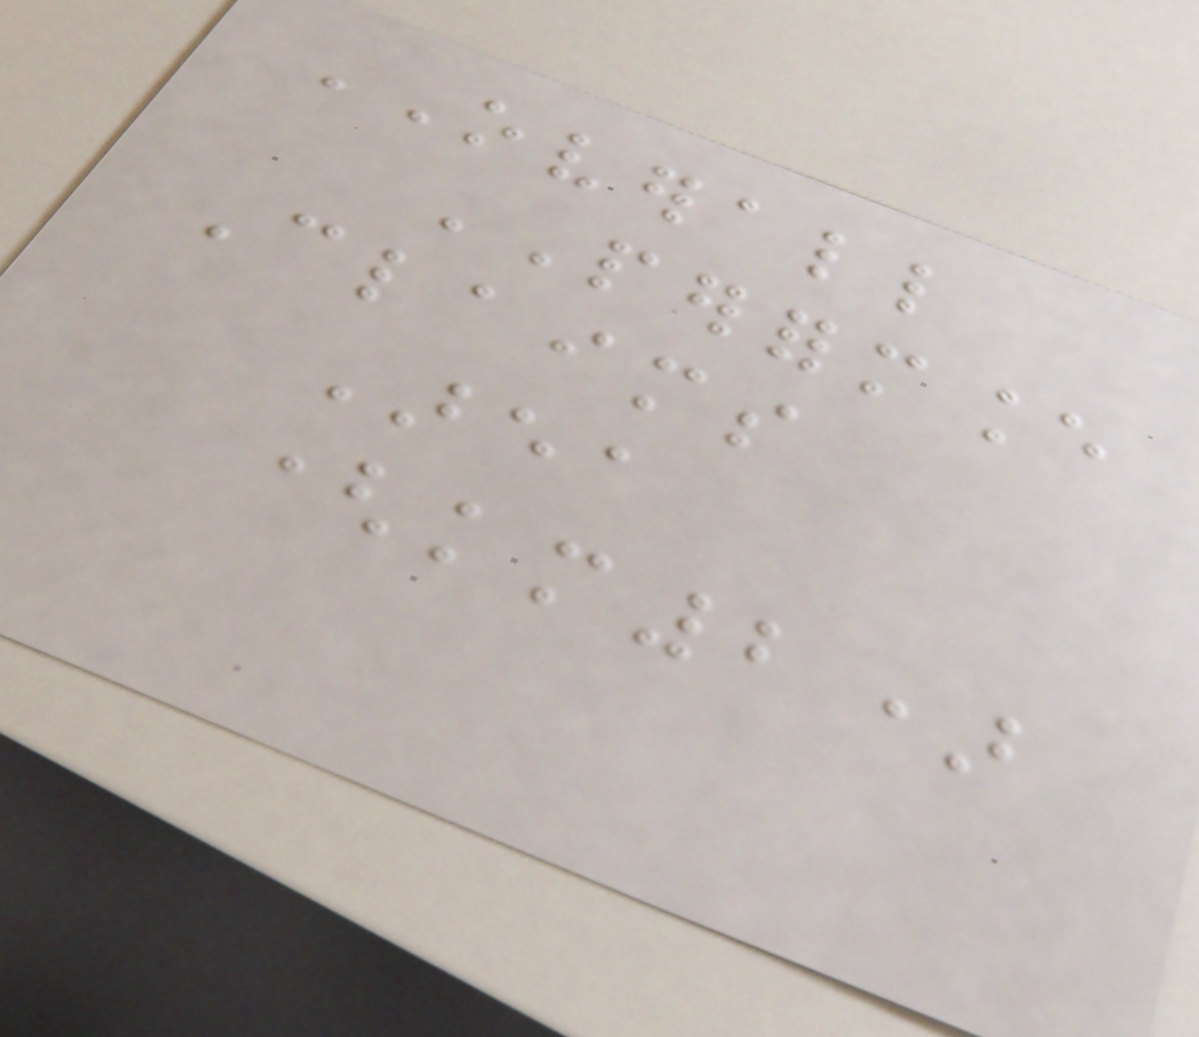OVERALL
PERFORMANCE
Claims
Area
(km2)
